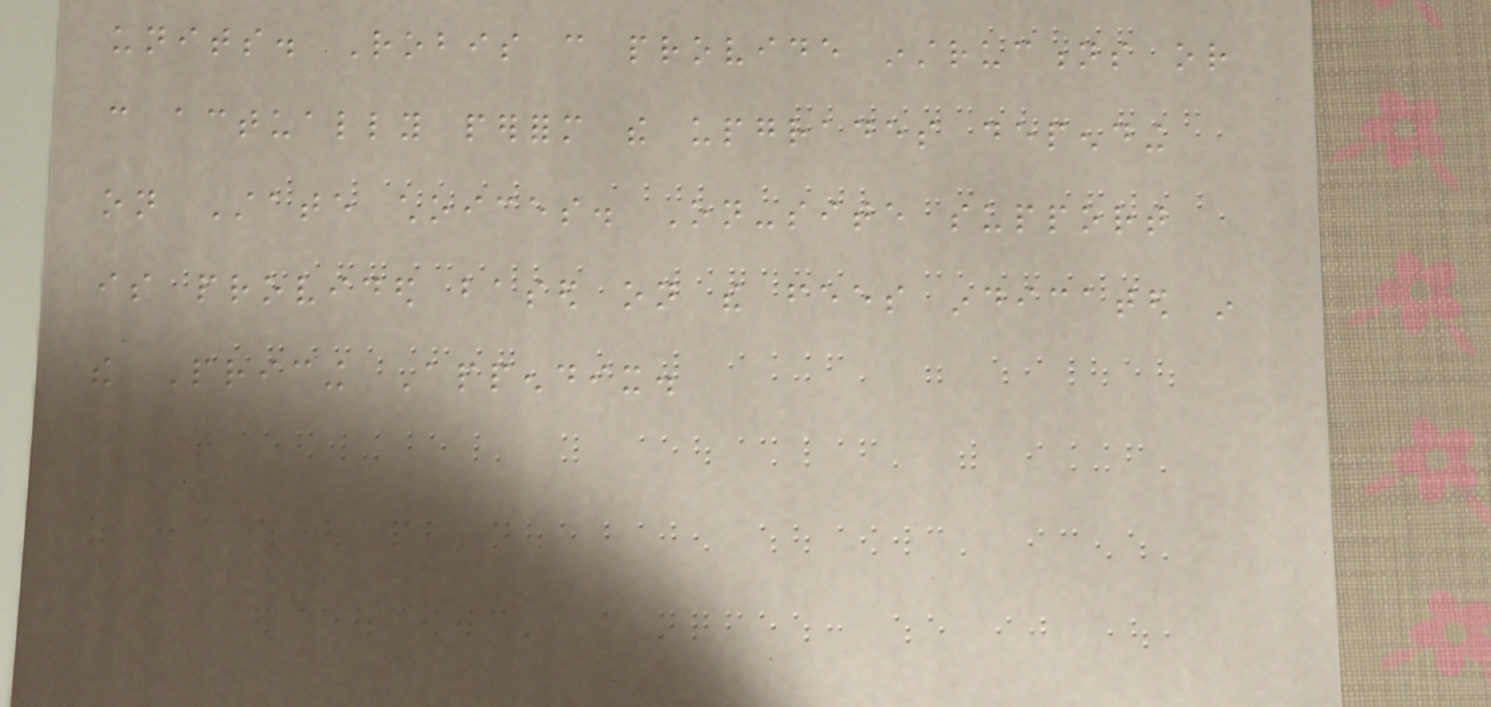units. Robis can provide instructions or
can actually perform the upgrades depending
on State choices. On-site support
is provided based on the fees indicated in
the Pricing Appendix.
